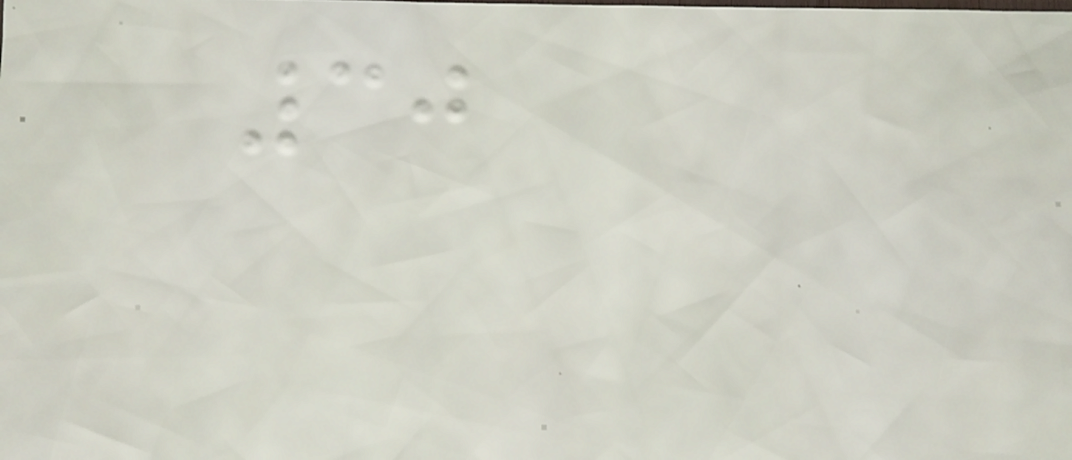30
